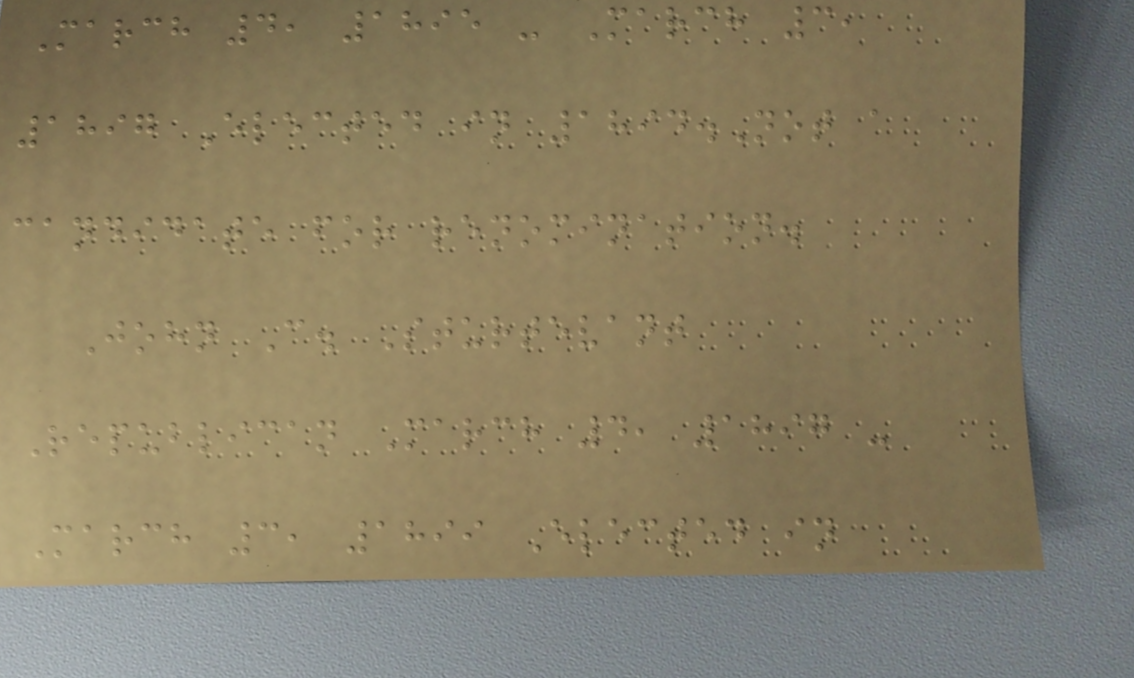March 4, 1895 - March 3,
1897 Elected in 1894.Not a
candidate for renomination.
John C. Sturtevant
Republican March 4, 1897 -
March 3, 1899 Elected in
